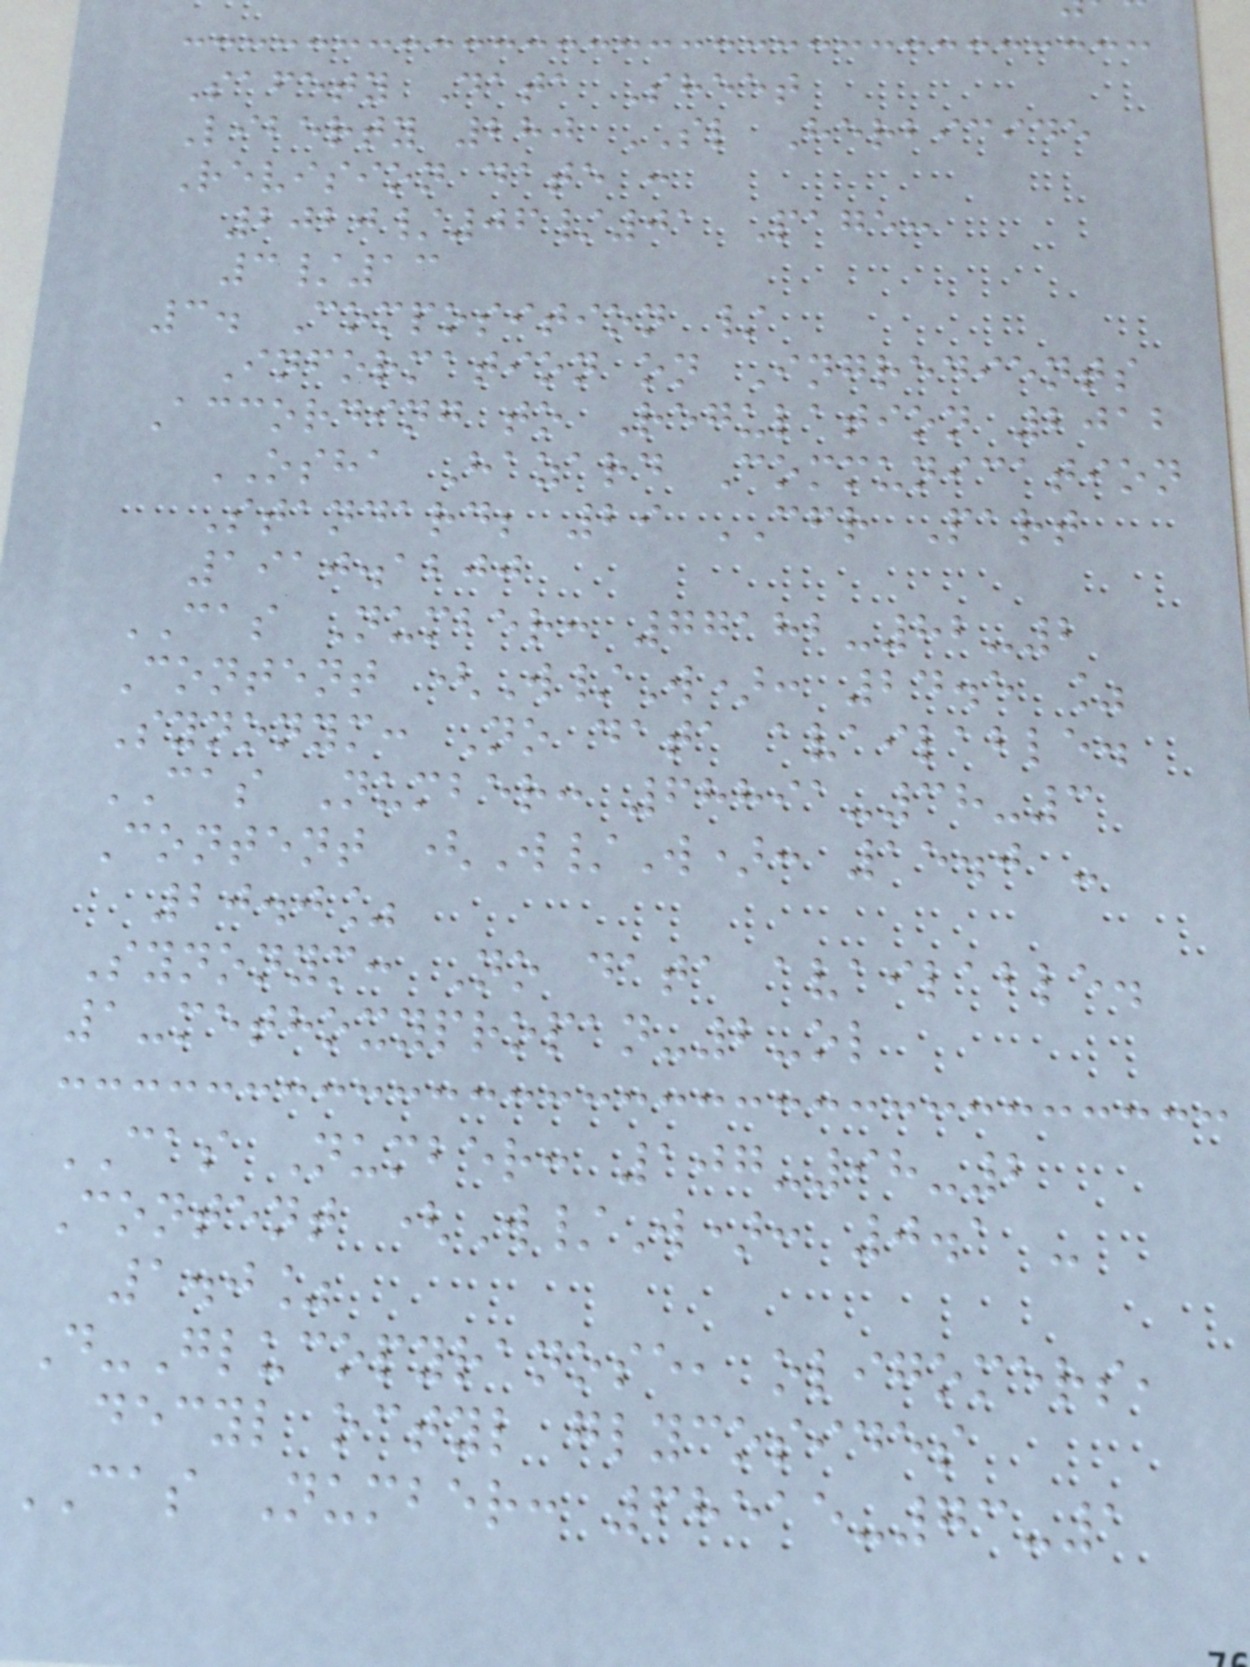Safety Data Sheet
Liberty 280 SL Herbicide
Revision date :
2020/06/01 Page:
3/13
3. Composition /
Information on Ingredients
According to Regulation 2012
OSHA Hazard Communication
Standard; 29 CFR Part
1910.1200
CAS Number: 77182-82-2
Content (W/W): 24.5 %
Synonym: No data available.
CAS Number: 68891-38-3
Content (W/W): 15.0 -
20.0%
Synonym: No data available.
1-methoxypropan-2-ol
CAS Number: 107-98-2
Content (W/W): 0.1 -
1.0%
D-Glucopyranose, oligomers,
decyl octyl glycosides
CAS Number: 68515-73-1
